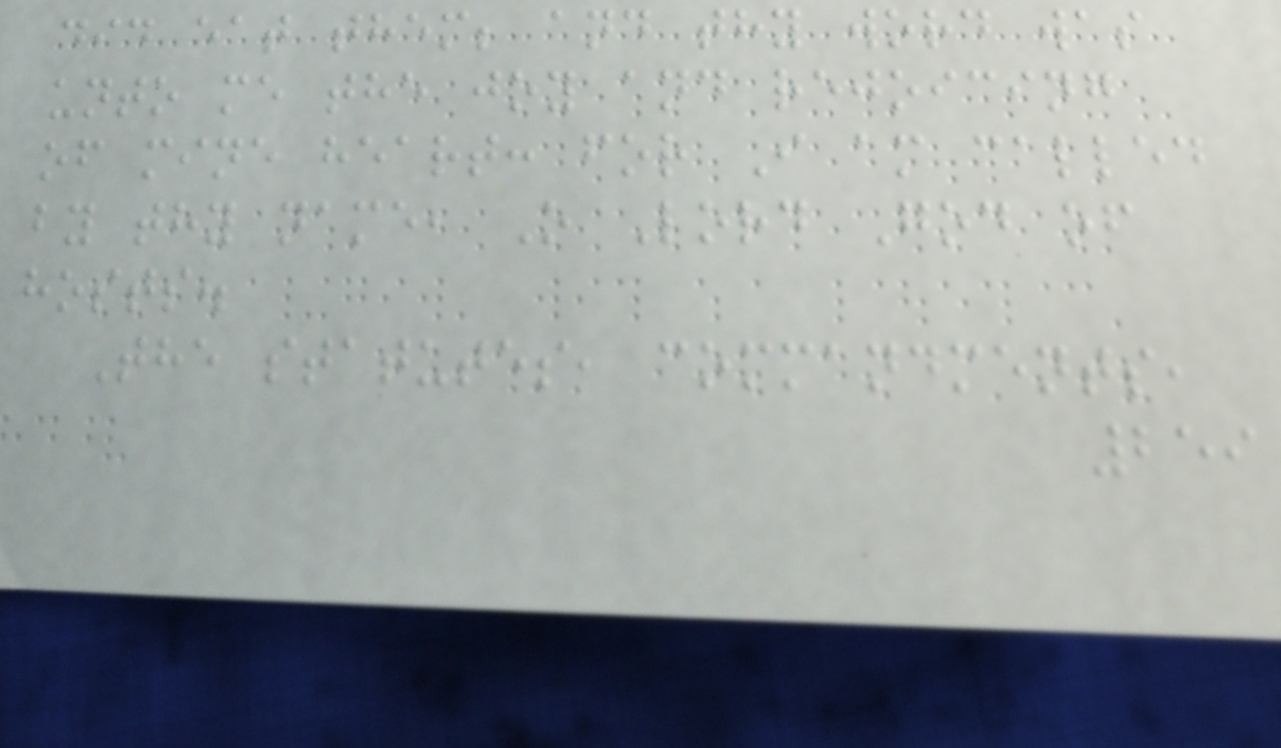did eat them; and thy word was
unto me the joy and rejoicing
of mine heart: for I am called
by thy name, O Lord God of
hosts.
The statutes, commandments,
259
